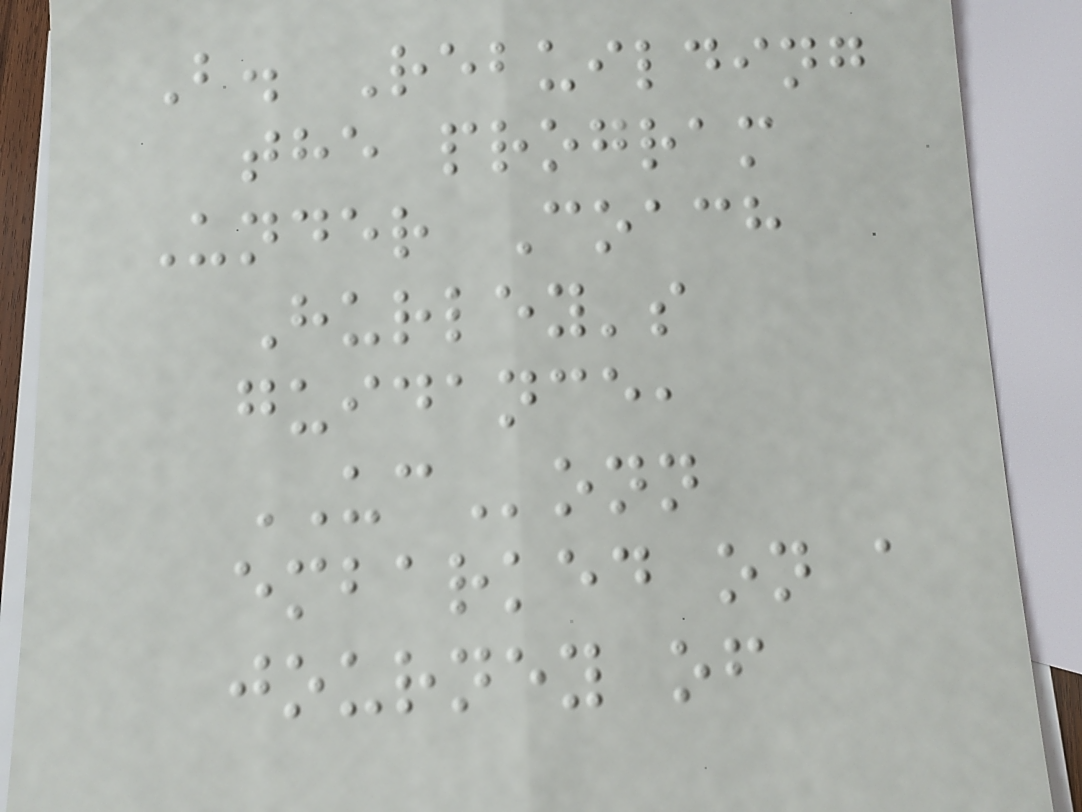B. Rebuilding
the program
Under Coach
Hurley's
guidance,
UConn
embarked on a
journey of
